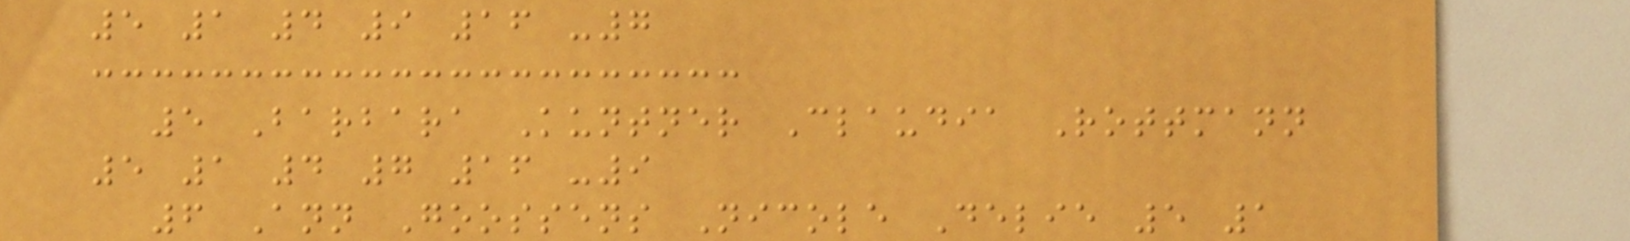5 1 4 9 16 -7
5 Barbara Kuntner Claudia Rottmann
5 1 4 7 16 -9
6 Ann Goossens Nicole Delie 5 1
